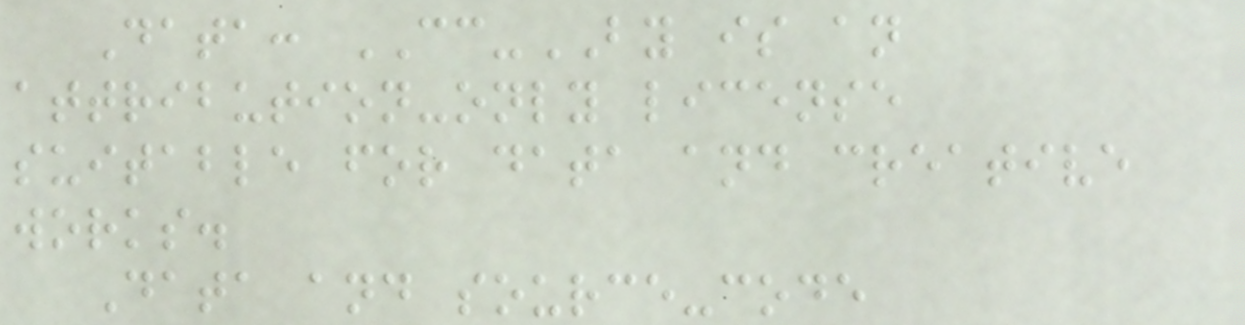Data: CC-BY is an
attribution-only license
suitable for data and creative
works.
Data and source-code
